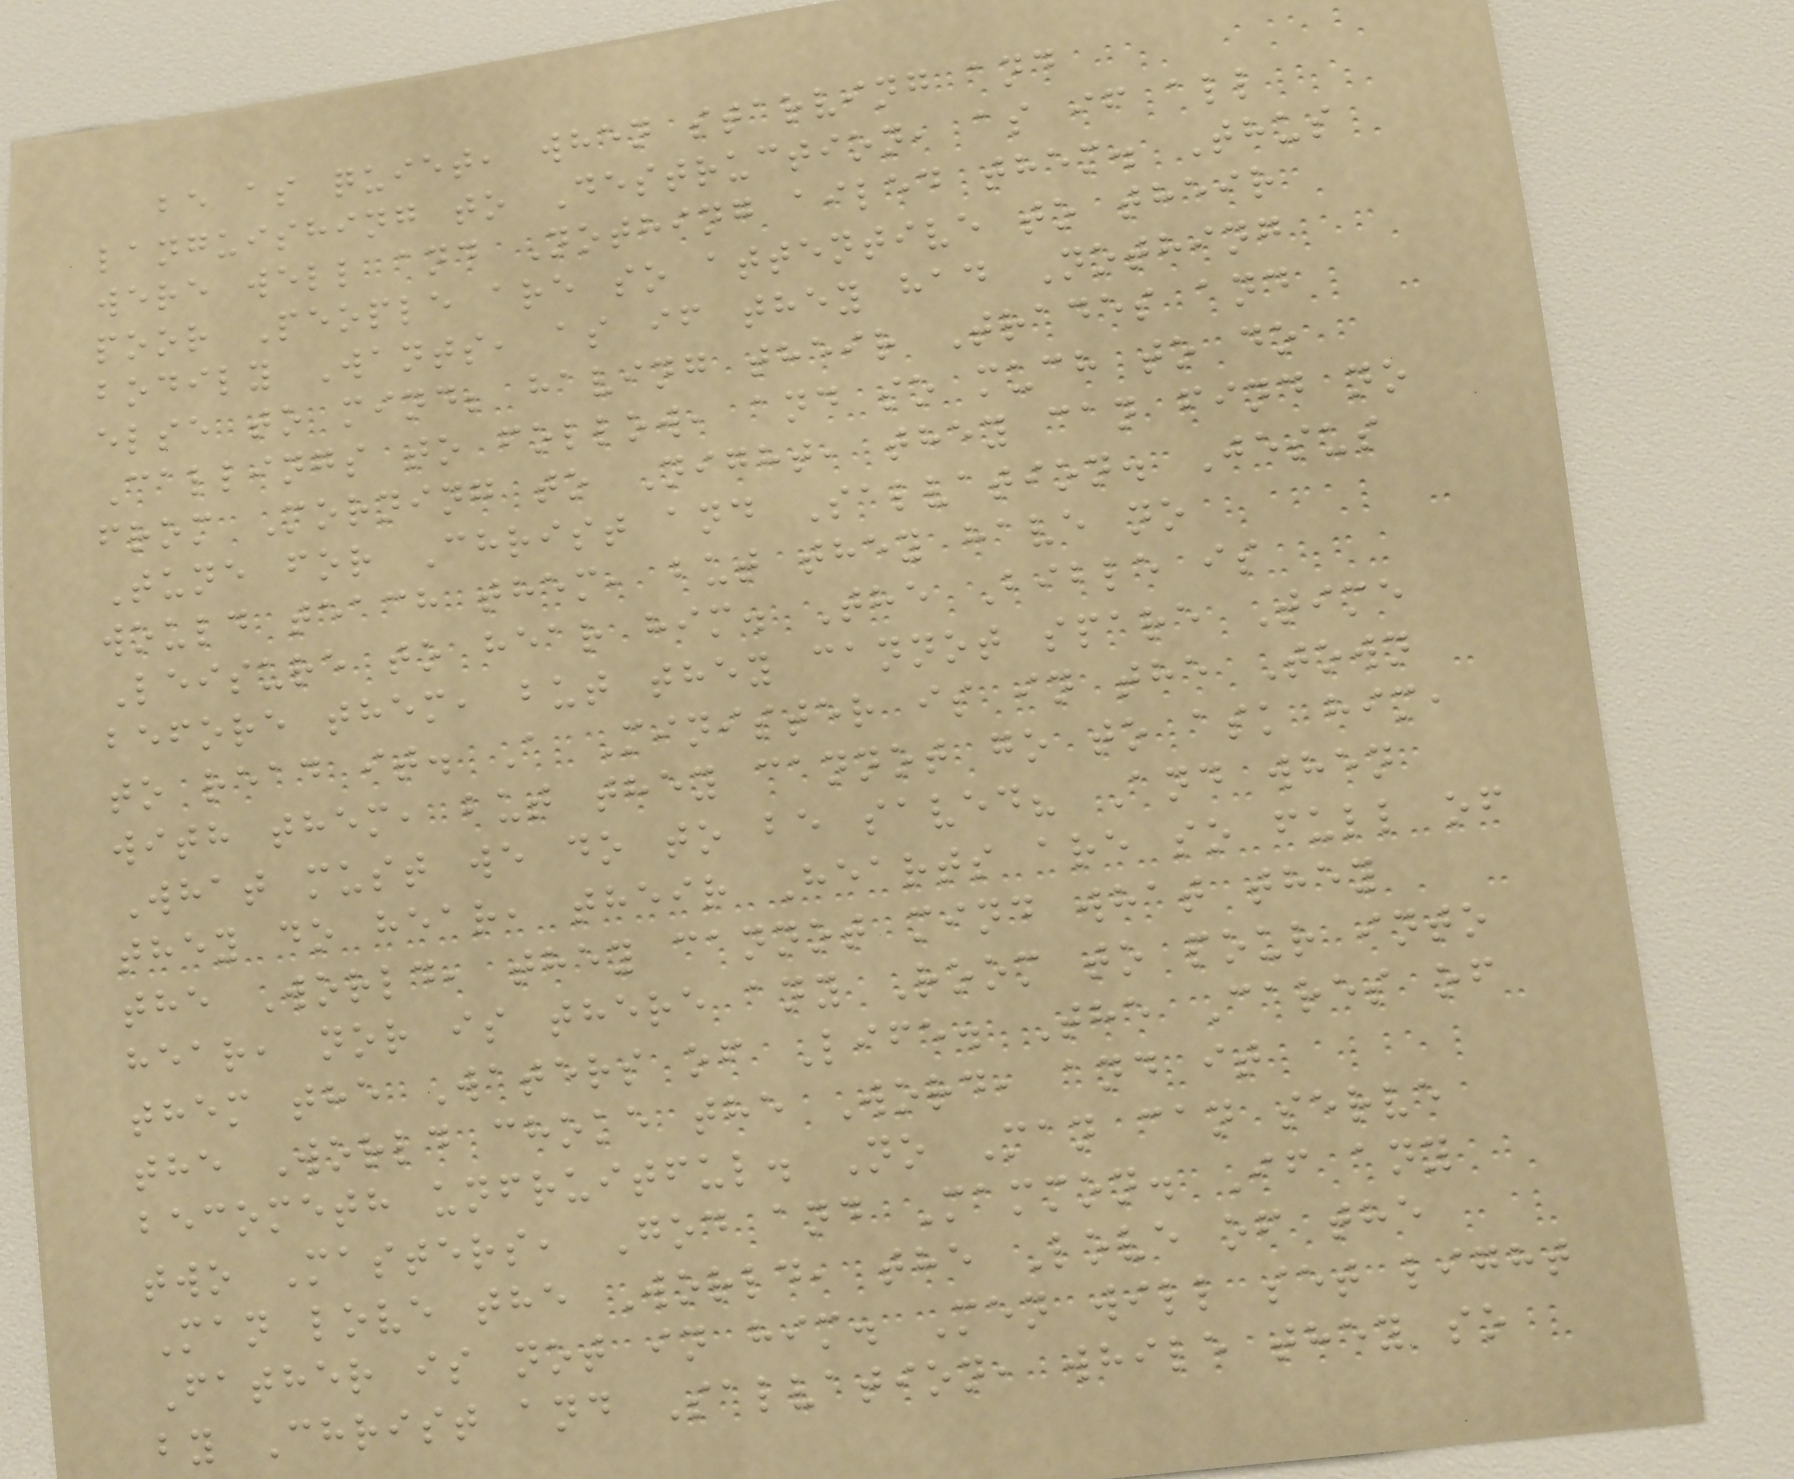be as quiet, when starving and
languishing to Destruction, as if all
were well and Nothing ailed them. Thus
poor People are so attentive to their
bodily Wants, as if they had Nothing
else to mind; having their Trades and
Callings to follow, and so much to do
from Morning to Night, they can find no
Tune for Christ and Salvation. Jesus
would teach them, but they have no
Leisure to hear him. The Bible is
before them, but they cannot spare Time
to read it. A Minister is in the Town
with them, but they cannot go to ask him,
What must we do to be saved? And when
they do hear, their Hearts are so full of
the World, they cannot mind what they
hear, nor is there any Room to pour into
them the Waters of Life. The Cares of
the World choke the Word, and it
becometh unfruitful. No Man can serve
two Masters, God and Mammon. If any
Man love the World, the Love of the
Father is not in him. Men will set light
by Christ and Salvation, while they so
